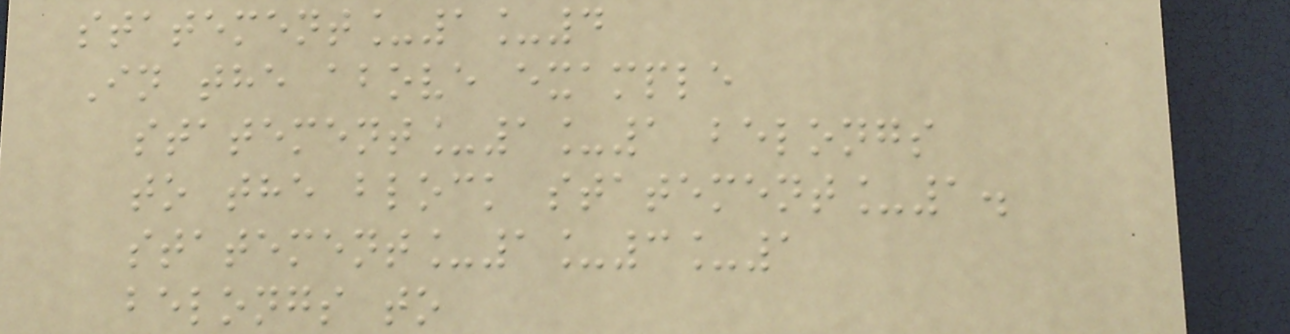statement_1_4
In the above example
statement_1_1 belongs
to the block statement_1.
statement_1_3_1
belongs to
